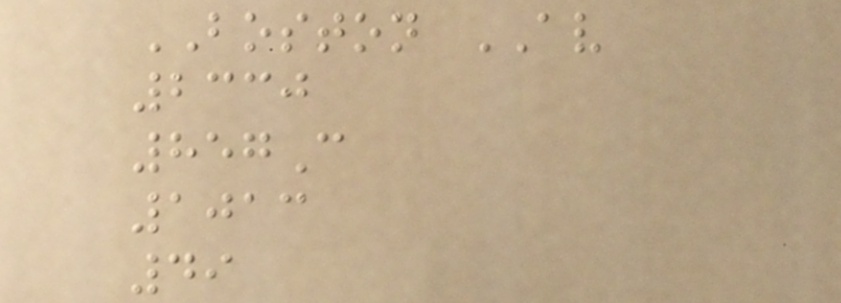BOSTON AV
2330
857C
1013
49
